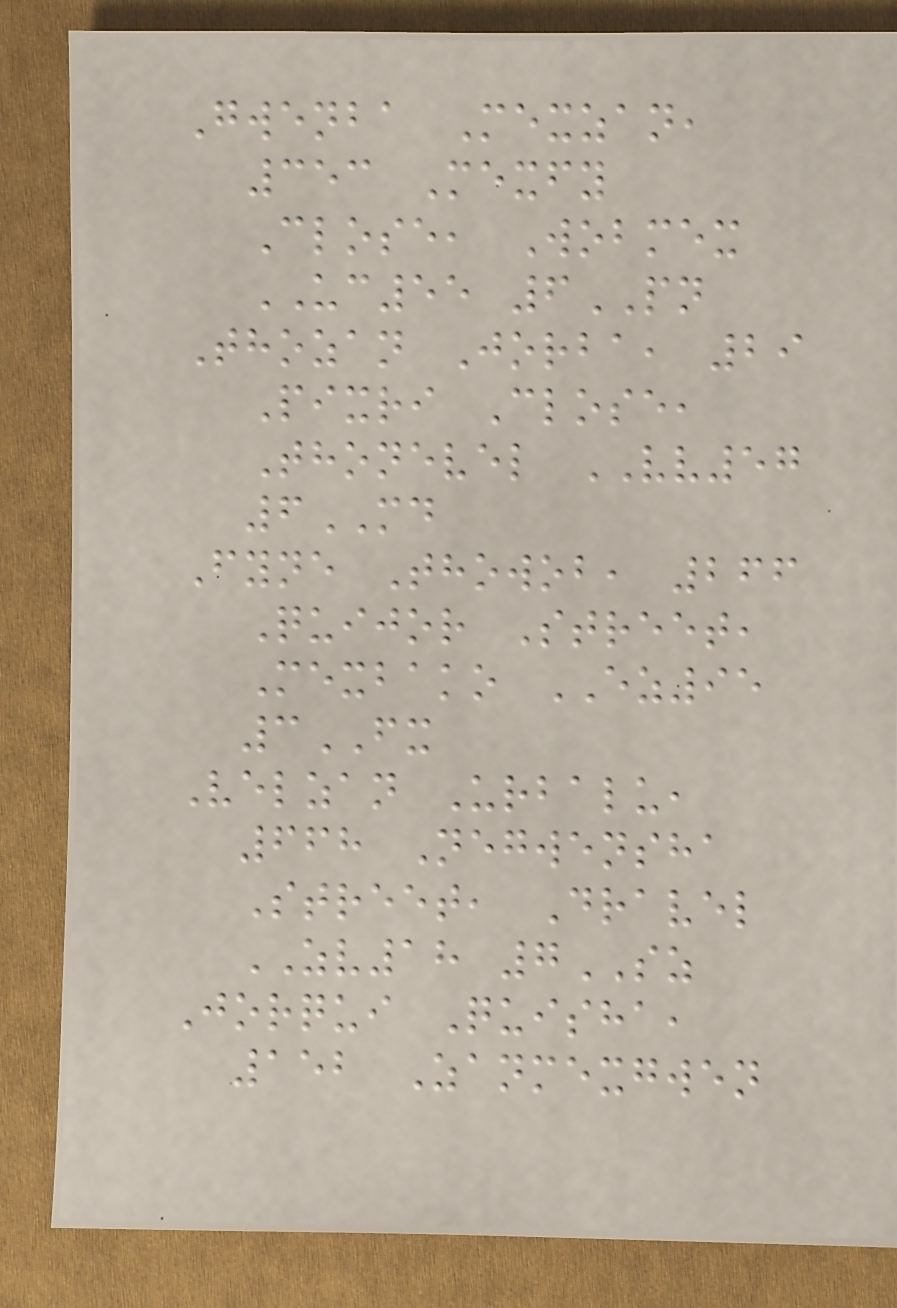Gwenba Mexzan,
353 Mexfy
Close, Wobmex
UC55 6PN
Thozan Jorba, 29
Pixri Close,
Thonevel VV57
6MD
Fyne Thowob, 266
Quijor Street,
Mexbako EZ95
3FX
Velzan Urbalu,
668 Negwensha
Street, Dravel
ZV18 7SZ
Jorqui Quisha,
152 Zanmexgwen
